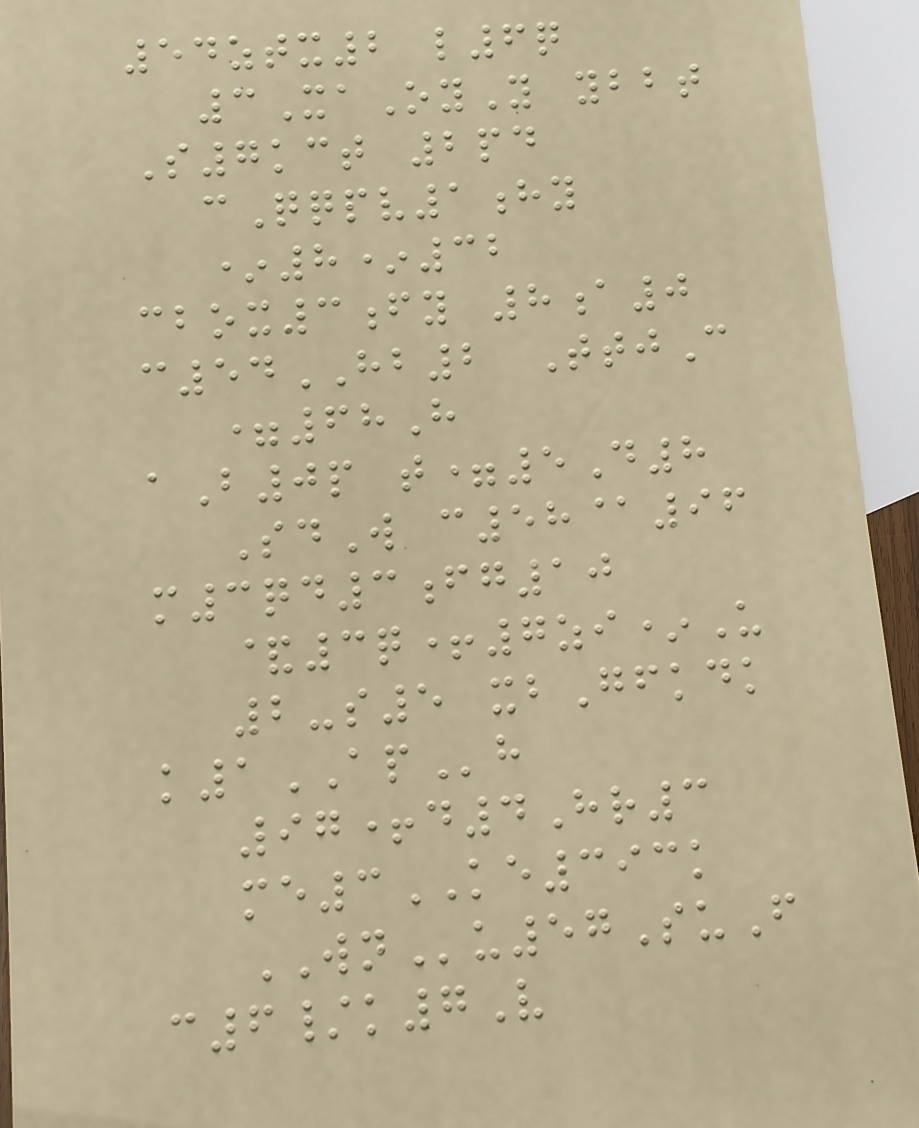54ztx2 l6q
3XaOyY ybbt
S7kct 2pd
cQqpv1hy
*8*32
cbox3fy 8a0
c54HB2 TtjC
=68H
aB0p t=5D8
SdW c58@96
m3qd3fg10
&3q+7zi*U
2-s5 xbGfkdk
k1APh
97+d4Hr3
me3KE393k
WNu57SuF
c6/k7V
